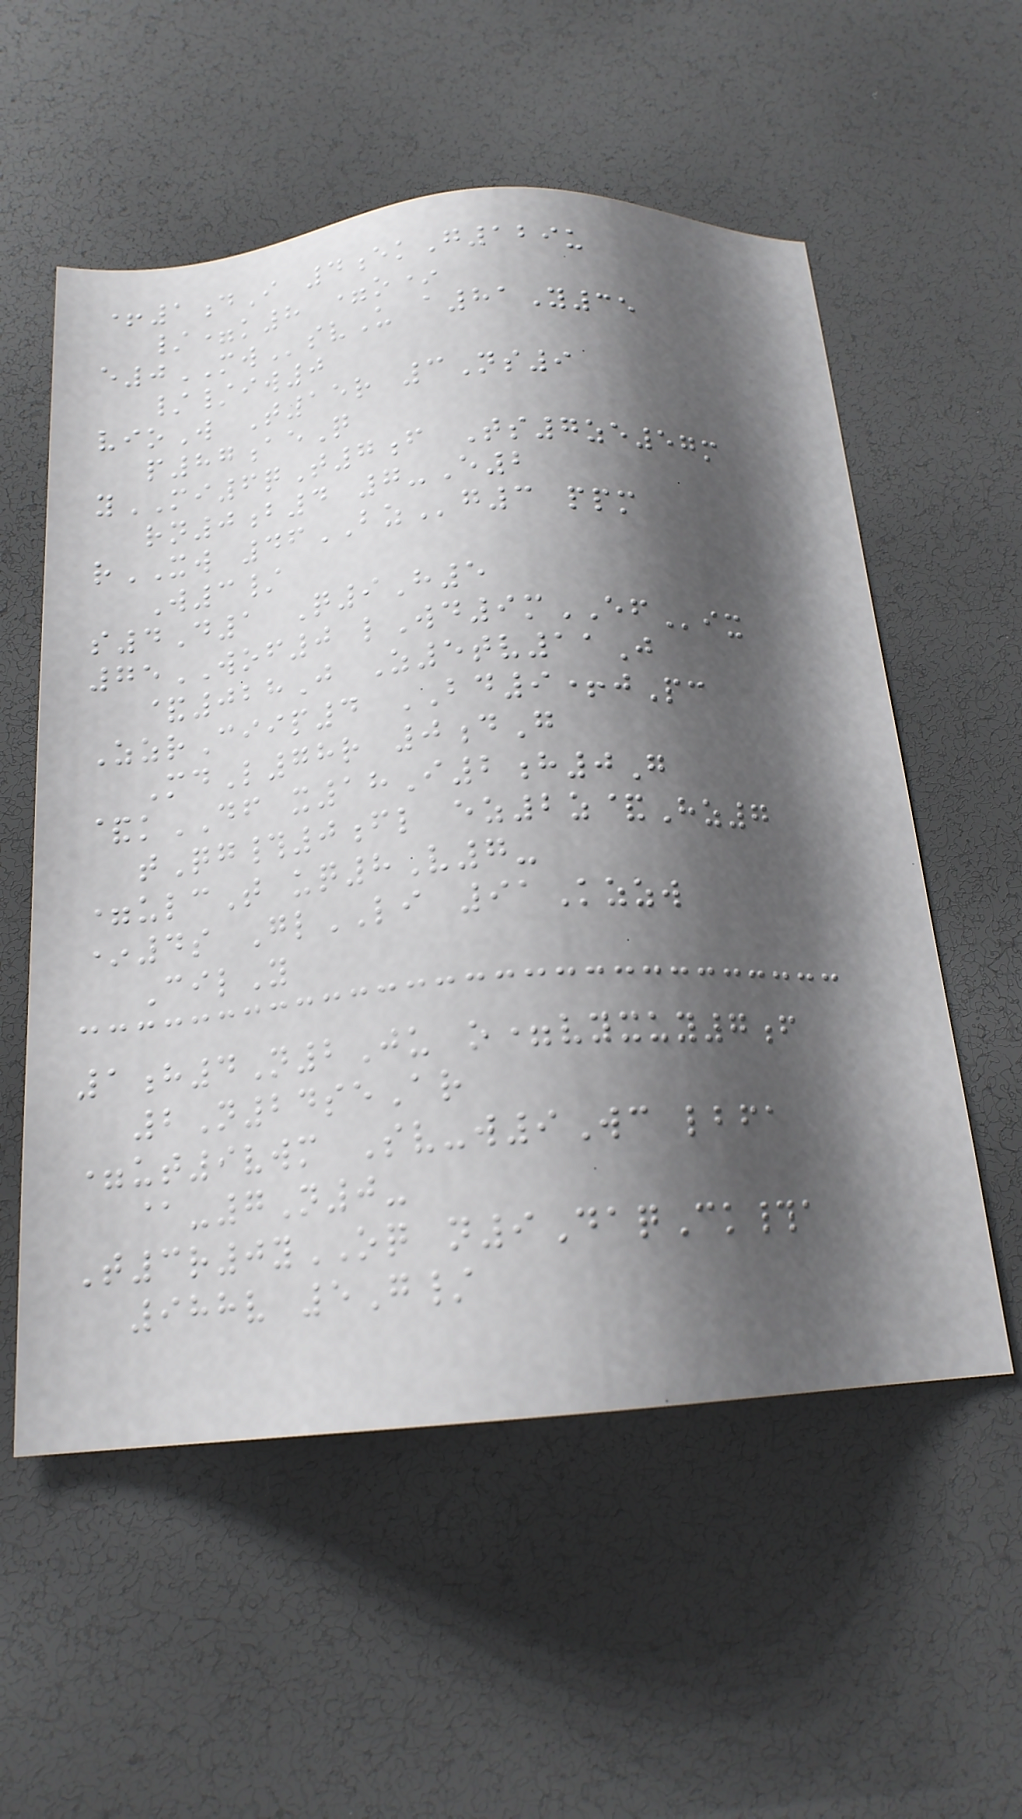+1dI 4ekG129u
/=k8 =o*
e0MWsvU a81Y35
//iw0
vioW T15r 3Ns9
p87aeQ
yMI6qT7f Ts7ze57m
rn0b4 7-E2
rXW 46BZg3 ppm
W3/
s4D1 Q9H5
75WOF0 lWd9mEFix
&028J Z5tv11J
ZzrCiip4 BD9+jPc
MdL78r 0dG
&kDF x18I2h0G
tQg#0fl ez2z&Hz7
=ulcT uq8V7-
*4s GlLI 91Kzzw
CilY
1h4N2Ju o=vyxuy7f
2N24seAr
=ut9vwm Sv-w9Wc lbfa
@-7N0-
T3r0yOQ n9DaqCk#a
988v 5G/
